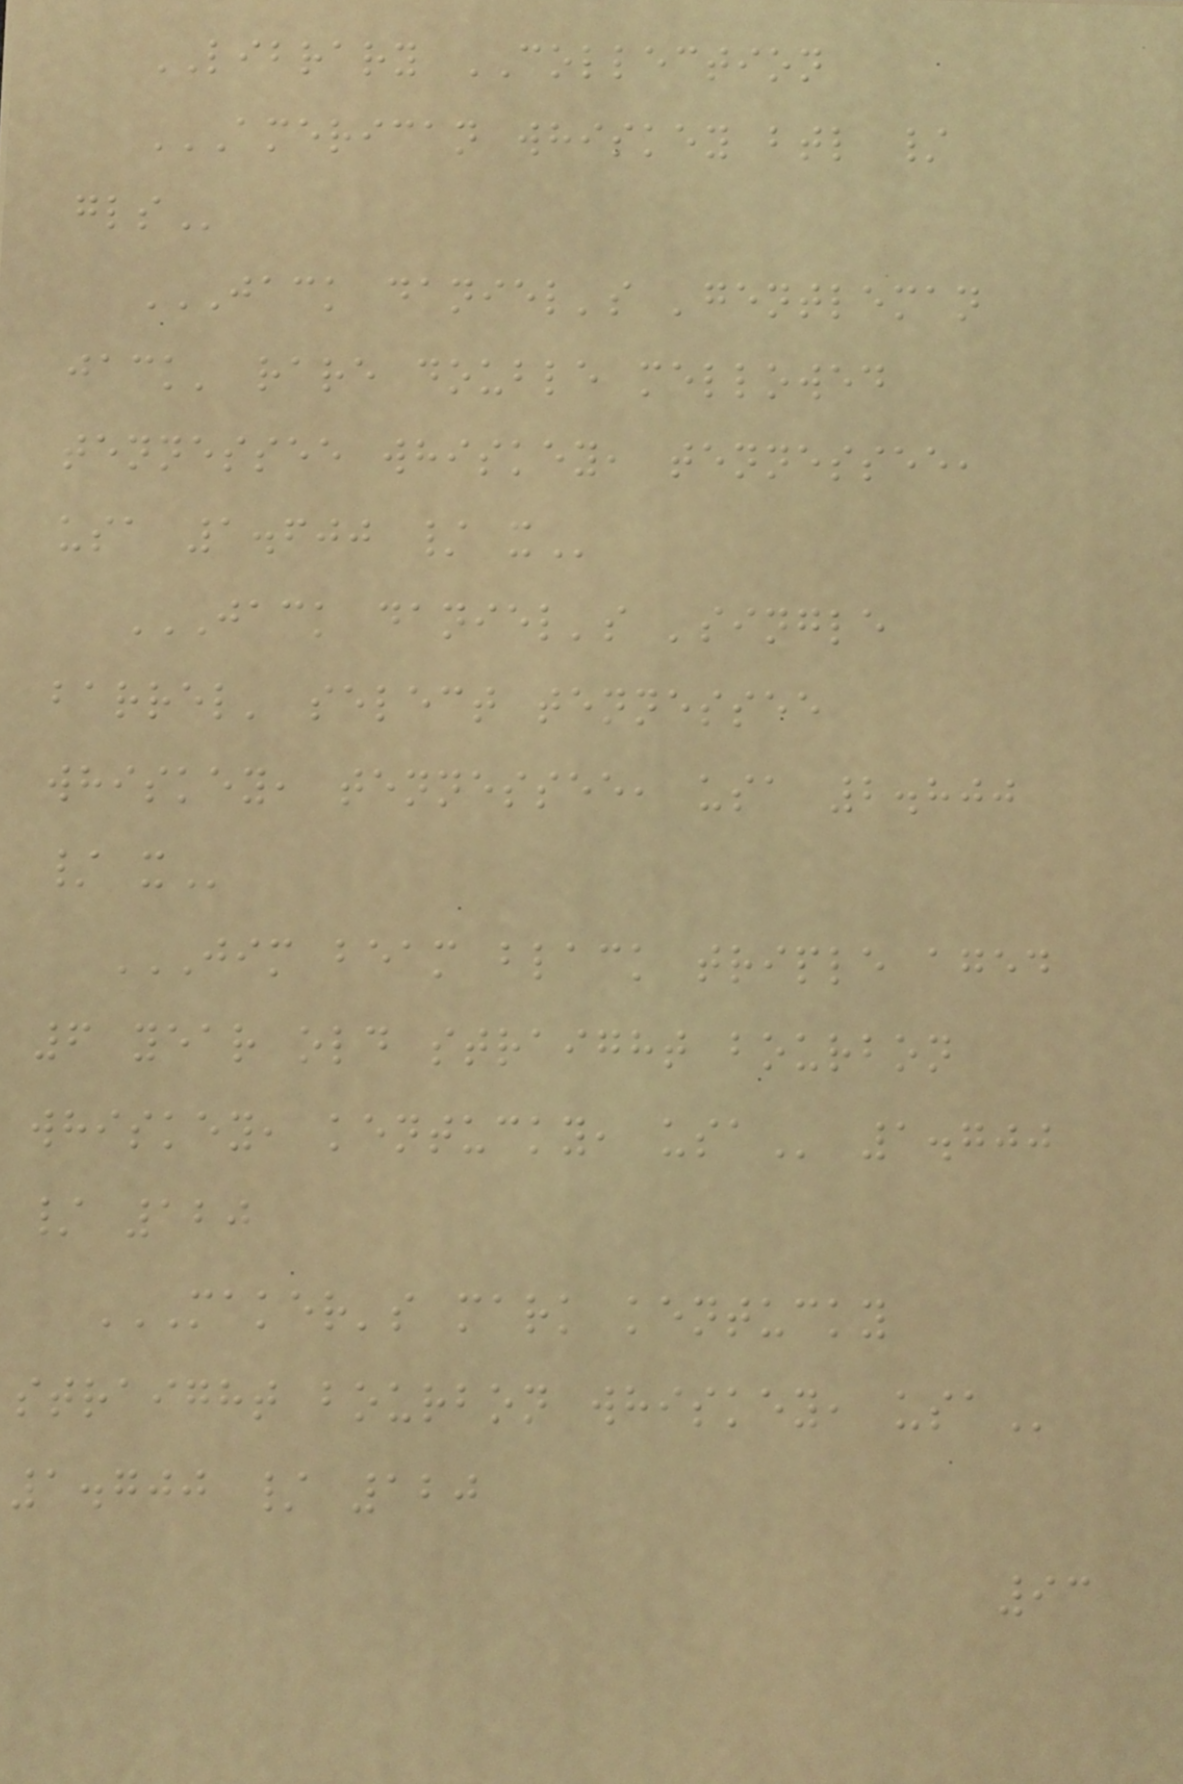LIBRARY COLLECTION
AMERICAN WHISKEY BTL /
GLS
JACK DANIEL'S 'GENTLEMAN
JACK' RARE DOUBLE MELLOWED
TENNESSEE WHISKEY, TENNESSEE,
USA 1.600 / X
JACK DANIEL'S 'SINGLE
BARREL' SELECT TENNESSEE
WHISKEY, TENNESSEE, USA 2.800
/ X
JIM BEAM BLACK TRIPLE AGED
6 YEAR OLD STRAIGHT BOURBON
WHISKEY, KENTUCKY, USA 1.700
/ 120
MAKER'S MARK KENTUCKY
STRAIGHT BOURBON WHISKEY, USA
1.700 / 120
93
